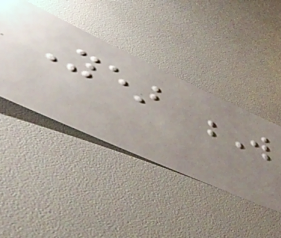Year W
